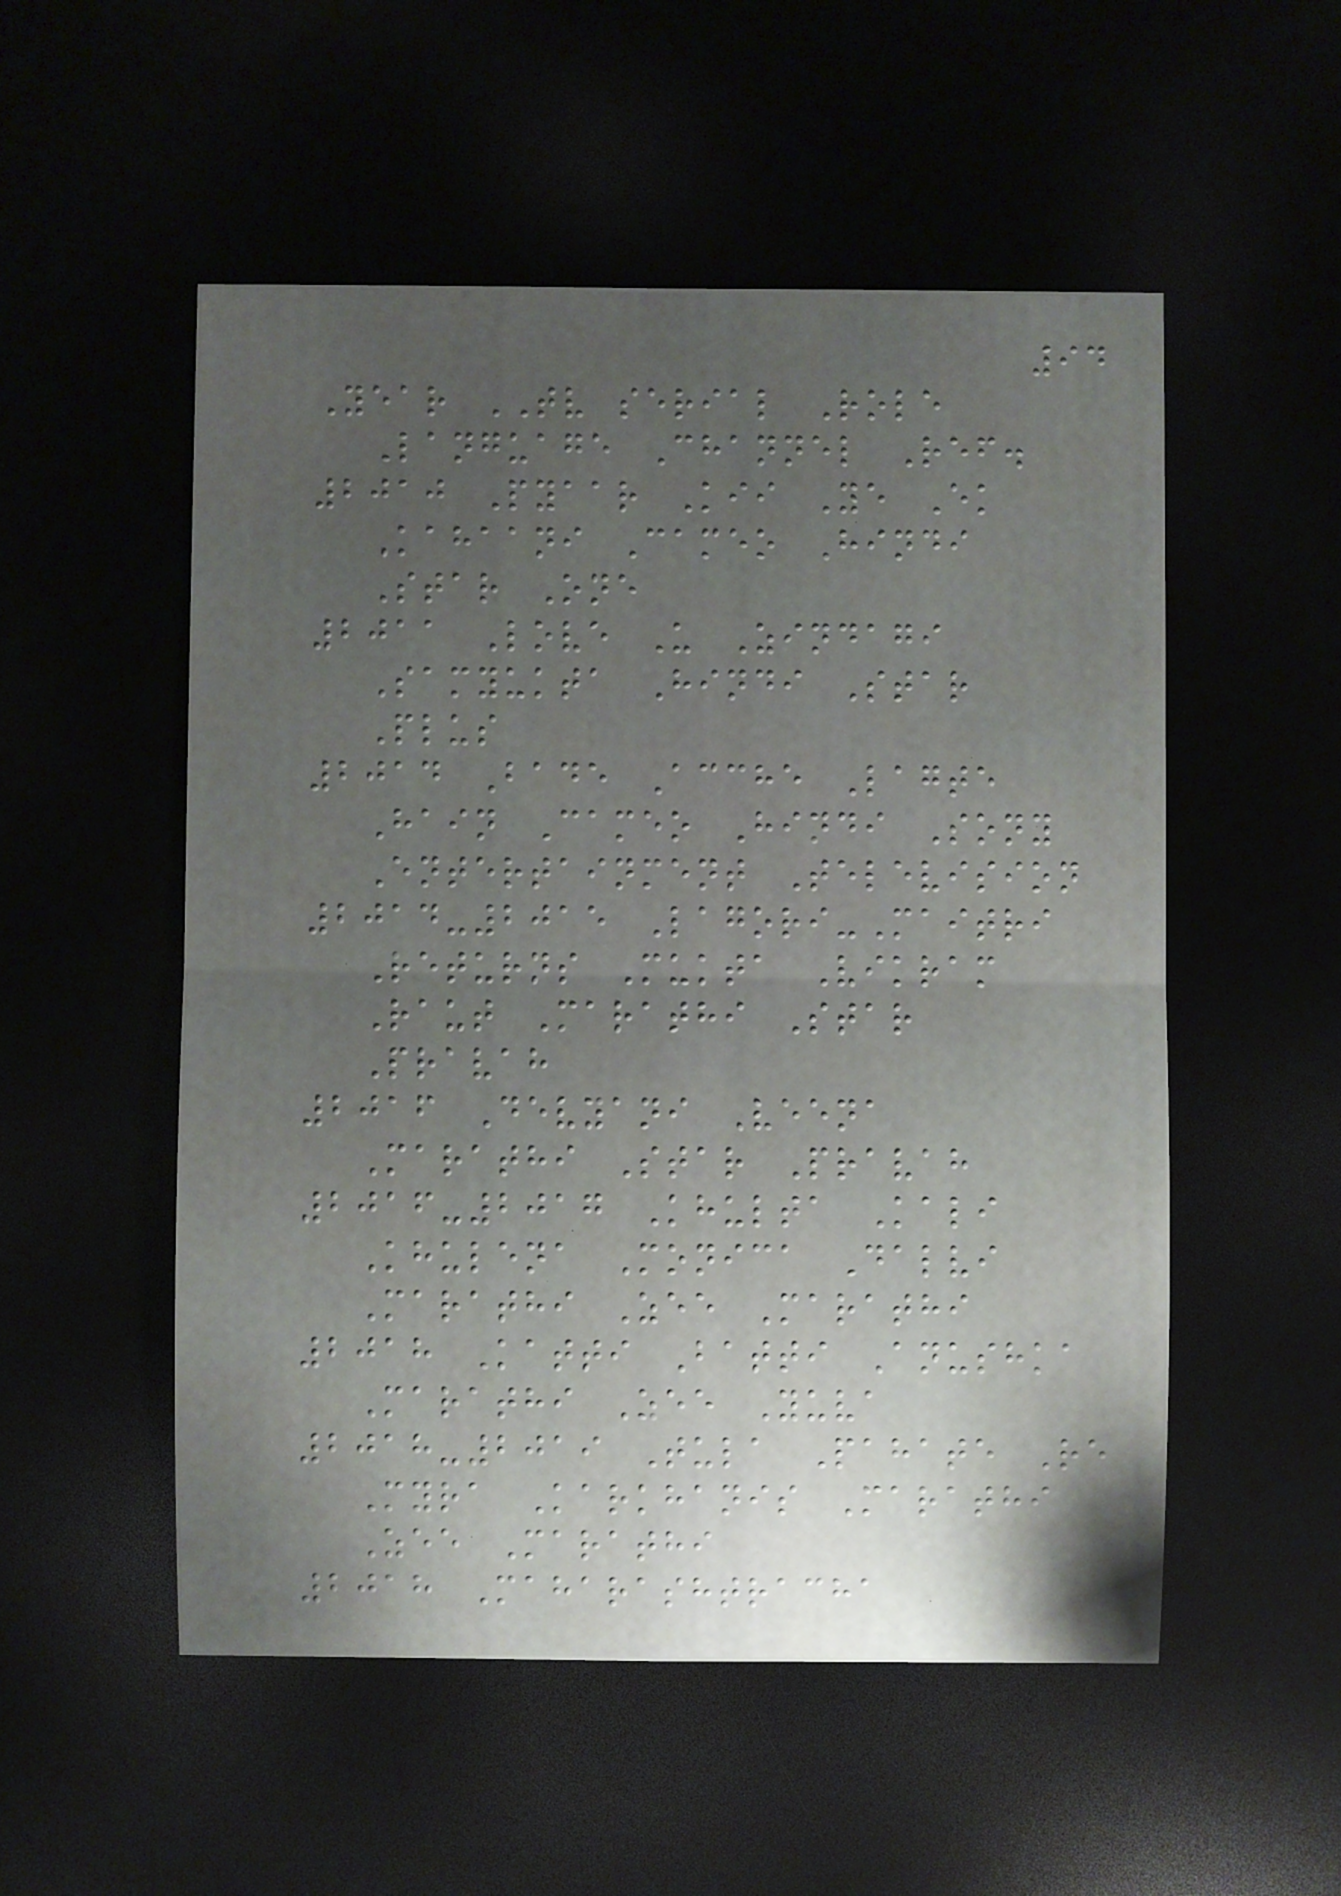94
Year TV serial Role
Language Channel Ref.
2010 Pyaar Kii Ye Ek
Kahaani Cameo Hindi
Star One
2011 Love U Zindagi
Samyukta Hindi Star
Plus
2014 Bade Acche Lagte
Hain Cameo Hindi Sony
Entertainment Television
2014-2015 Lagori-Maitri
Returns Mukta Vikram
Raut Marathi Star
Pravah
2016 Devyani Veena
Marathi Star Pravah
2016-2017 Khulta Kali
Khulena Monica Dalvi
Marathi Zee Marathi
2018 Katti Batti Anushka
Marathi Zee Yuva
2018-2019 Tula Pahate Re
Myra Karkhanis Marathi
Zee Marathi
2018 Maharashtracha
